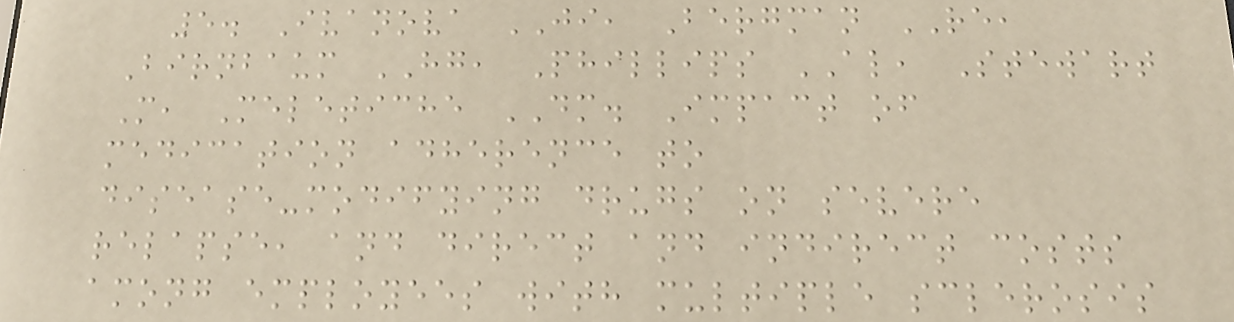5. Ivanova JI, Bergman RE,
Birnbaum HG, Phillips AL, Stewart
M, Meletiche DM. Impact of
medication adherence to
disease-modifying drugs on severe
relapse, and direct and indirect costs
among employees with multiple sclerosis
